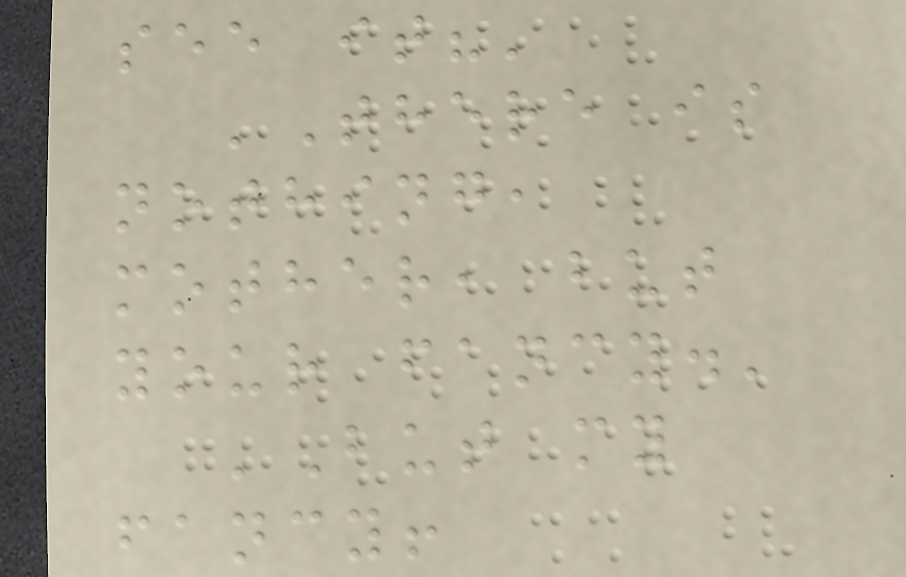see it?'
'There is
nothing,
mother, but
your fancy.'
'But my
fancy!
